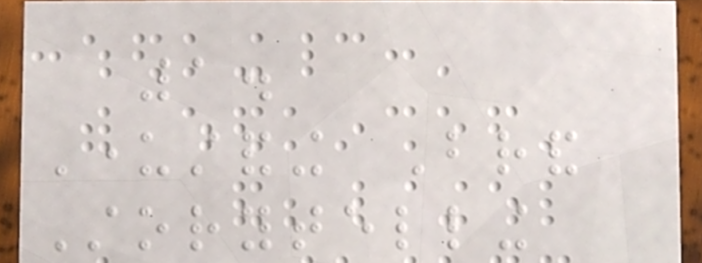1.
Understanding Brand
Storytelling
